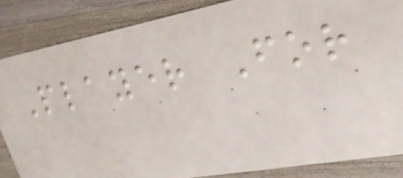Player For
